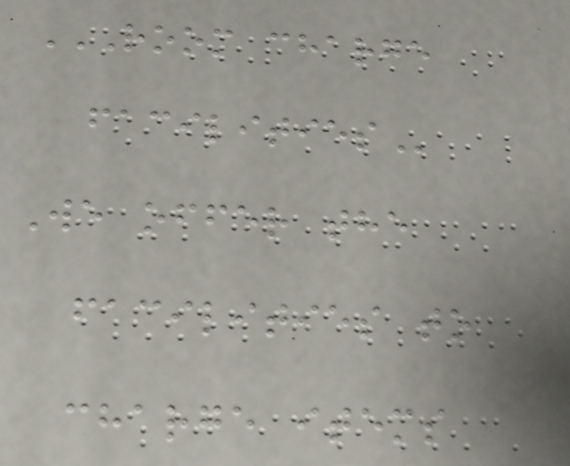ROOM CHARGE
FACILITIES
We offer the
facilities to
charge items
